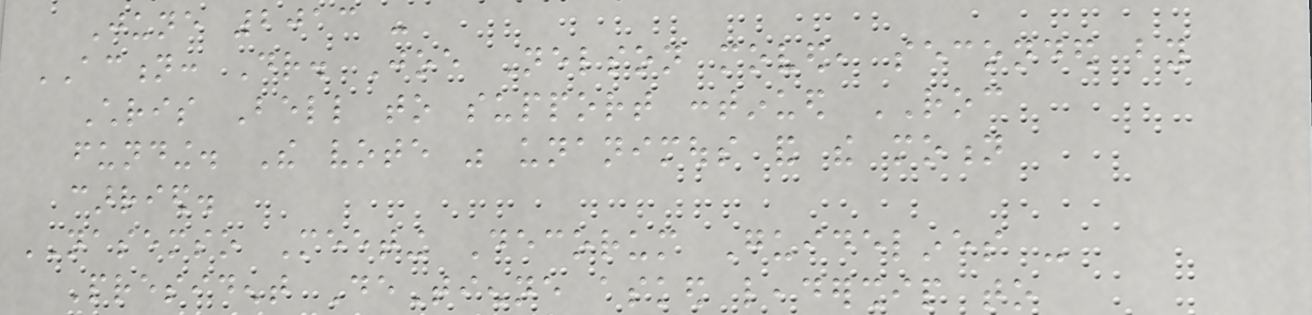June 2013 -
ACTION: Dr. Joe Nelson moved, seconded by
Chris Bell to support continued ROC
funding. The vote was unanimous and the motion
carried.
NASEMSO Meeting Decorum Guidelines -
President DeTienne asked leadership to
